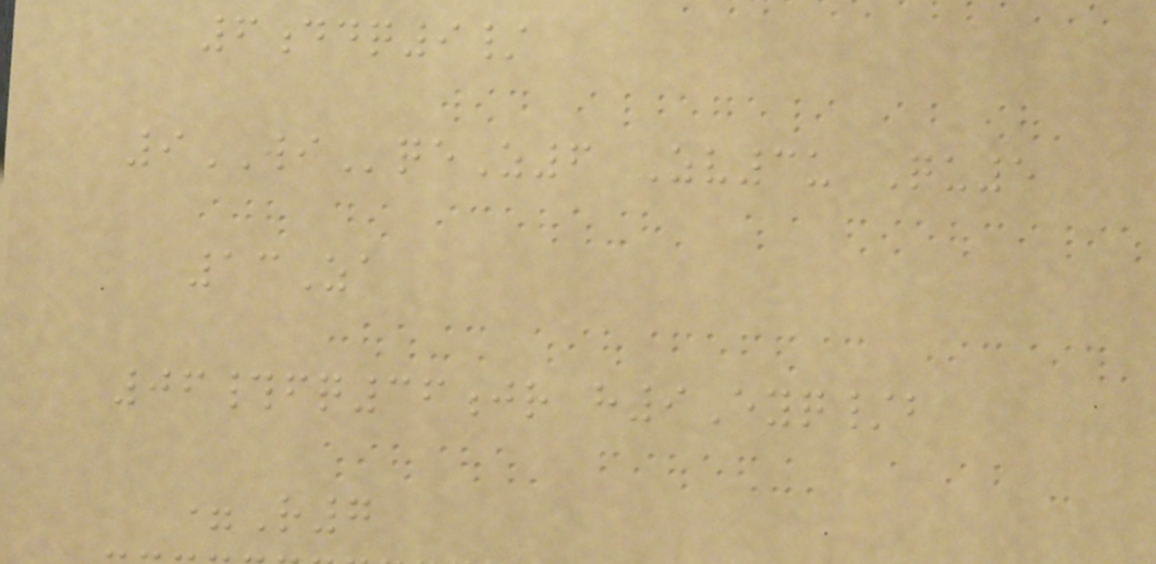6ddq9/
9WIqeZ6 Zv3u Qu5
13Za
06#fq36jr h9Eyq/b
=R7
